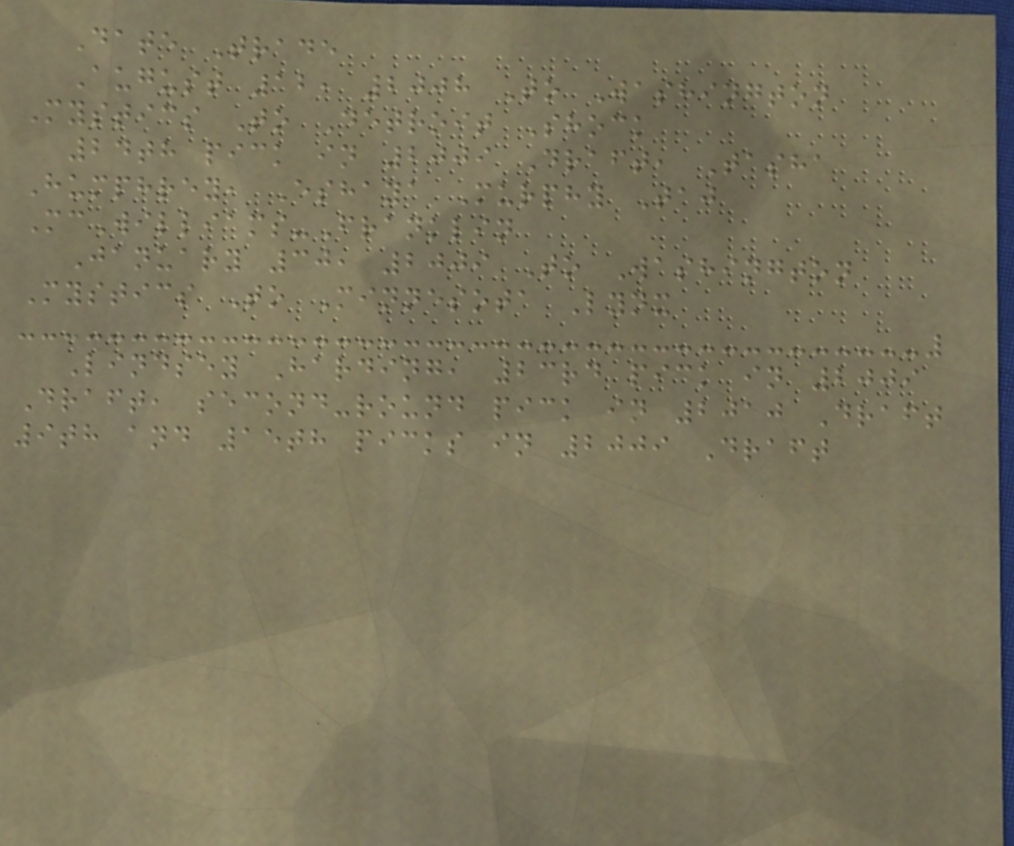Date Trade
August 12, 2008 To Washington
Mystics To Detroit Shock
24th pick in 2009 Draft, Tasha
Humphrey, Eshaya Murphy Taj
McWilliams-Franklin
January 30, 2009 To Washington
Mystics To Minnesota Lynx
Lindsey Harding, 23rd pick in 2009
Draft, second-round pick in 2010 Draft
9th and 15th picks in 2009 Draft
